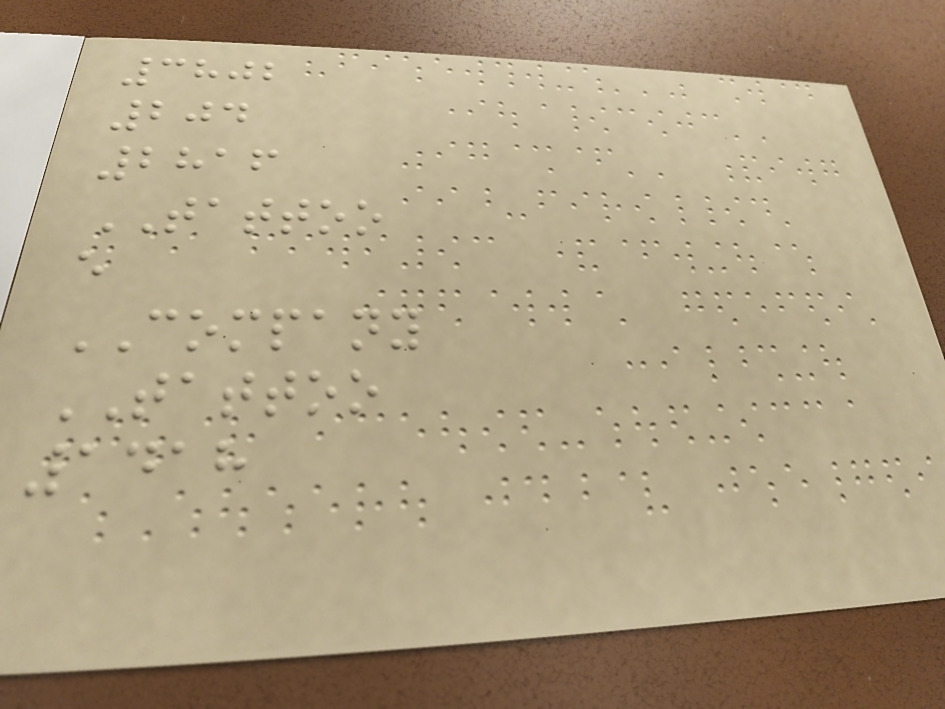3802
204
2816
TATTOO
e
COMPANY
TATTOO
1418
